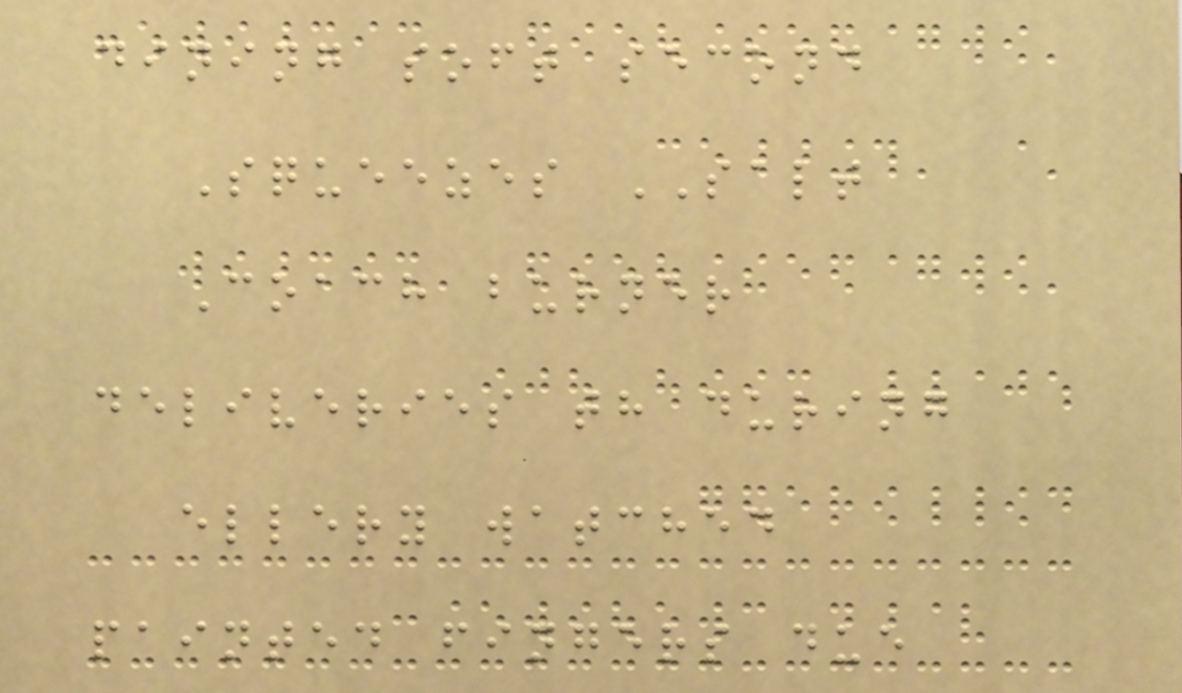dining soft second
Squeezes SALT
Coach burner
deliveries th during
ellery watched
painted fingers due
